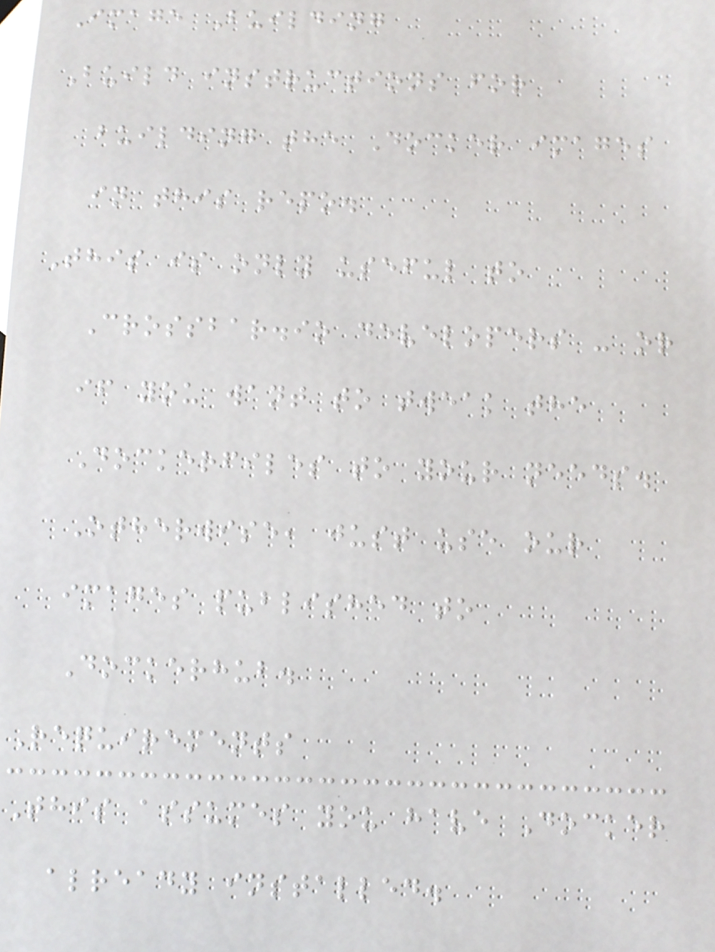Image Building
Build instructions for
building the Docker images
in this repo.
This is only useful to
Crossbar.io developers - or
if you want to tweak the
Dockerfiles to your needs.
Otherwise, just use our
images published to
Dockerhub.
Requirements
This assumes you have Docker
already installed.
